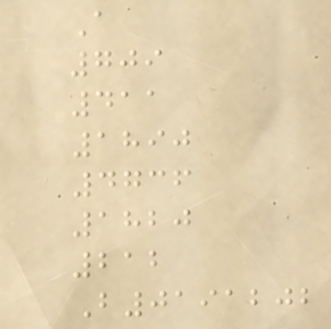A
709
411
1890
4736
1820
212
B0191202
